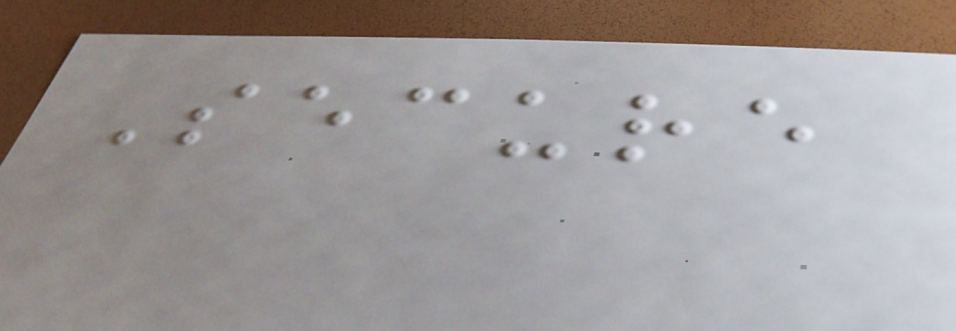Secure
